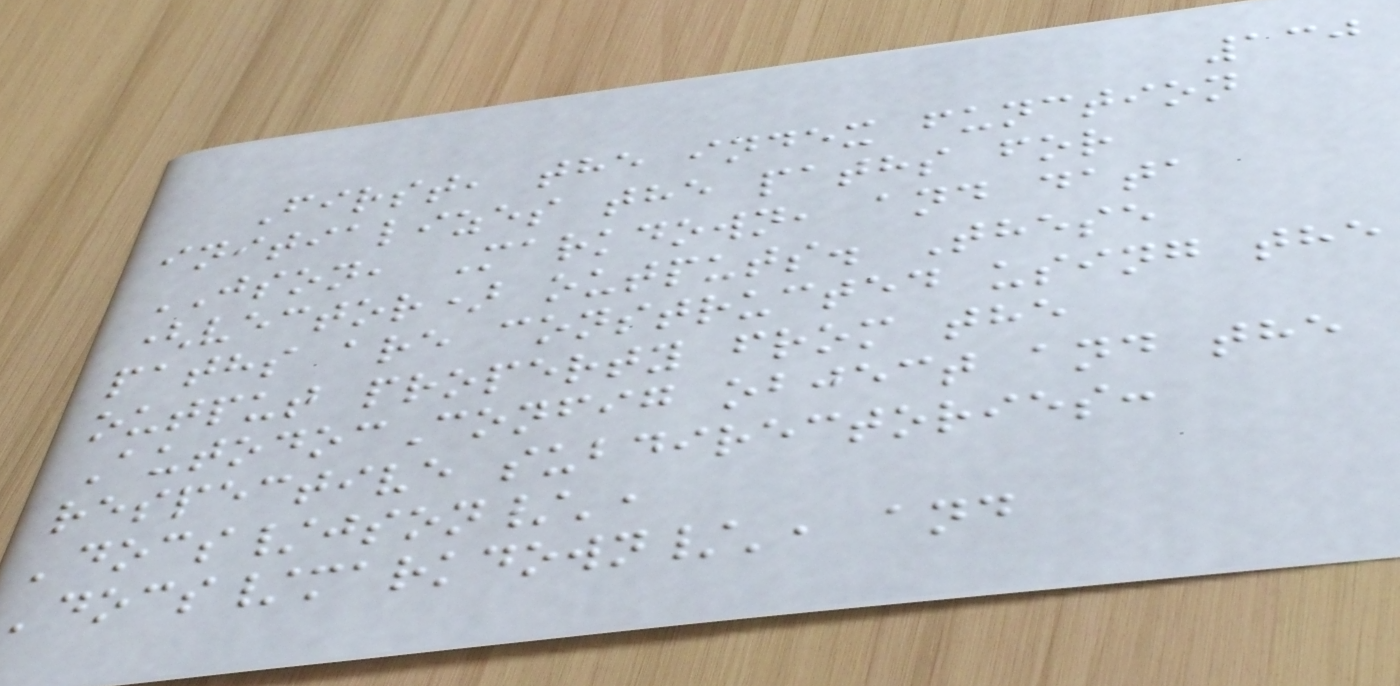130
First, the index function
initializes the paths for
JSON, Markdown, and data
(vector) outputs. These
paths are constructed using the
output property from the
AutodocConfig object and the
respective subdirectories:
'docs/json/',
'docs/markdown/', and
